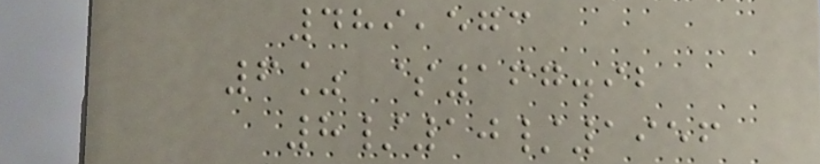489,573
6% $167.92
8/10/1956
